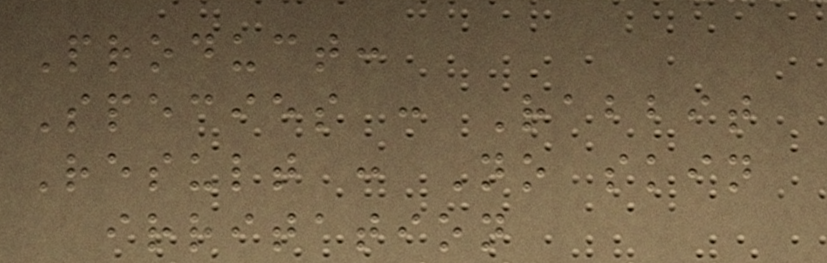Product:
Species : Rabbit
Result : No skin
irritation
